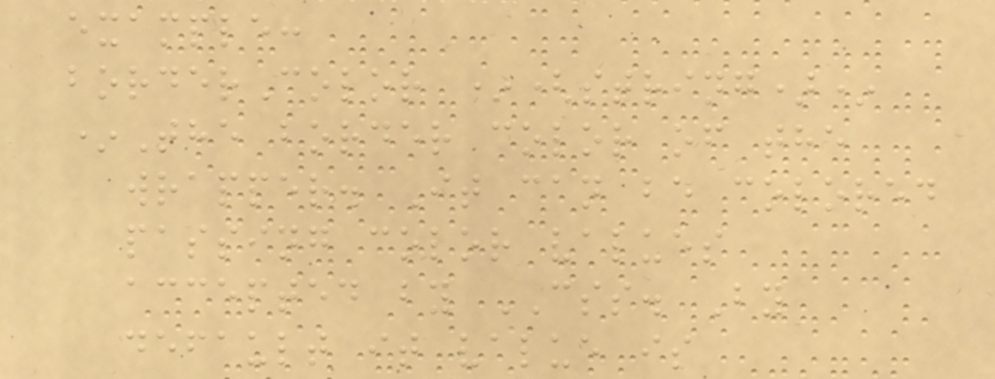example:
borderColor *(string)*
*The border color of the
wrapper. It can be colored
passing color values
accepted by CSS. By
default it value is
